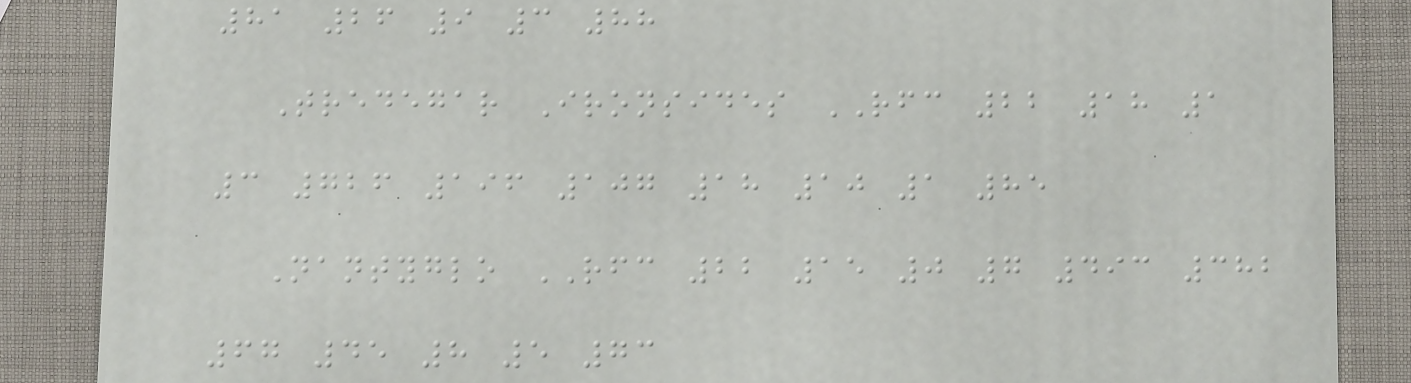81 26 9 3 88
Tredegar Ironsides RFC 22 18 1
3 726 196 107 18 10 1 85
Nantyglo RFC 22 15 0 7 493 382
67 45 8 5 73
